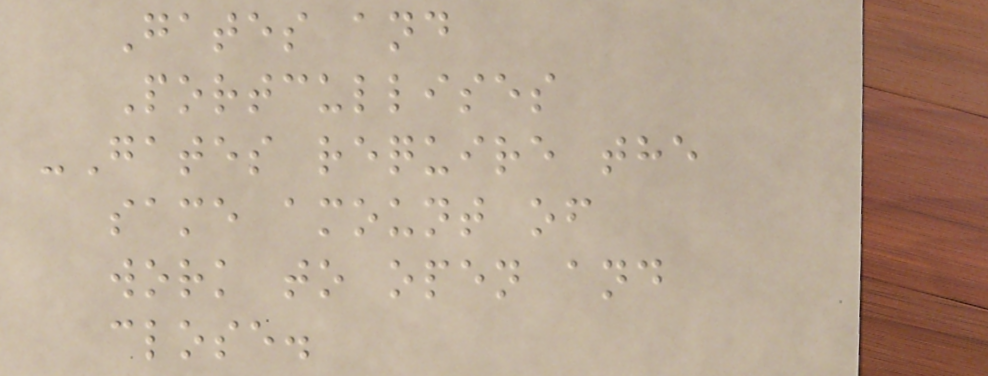Gates and
Portcullises
-Gates require the
same amount of
work to open and
close.
